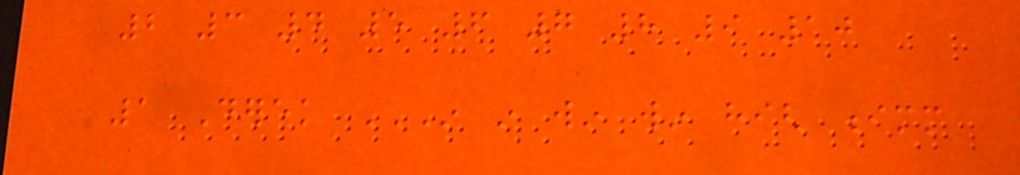2 3 4 5 6 7 8 9 10
1 Derek IN IN WIN WIN HIGH IMM
